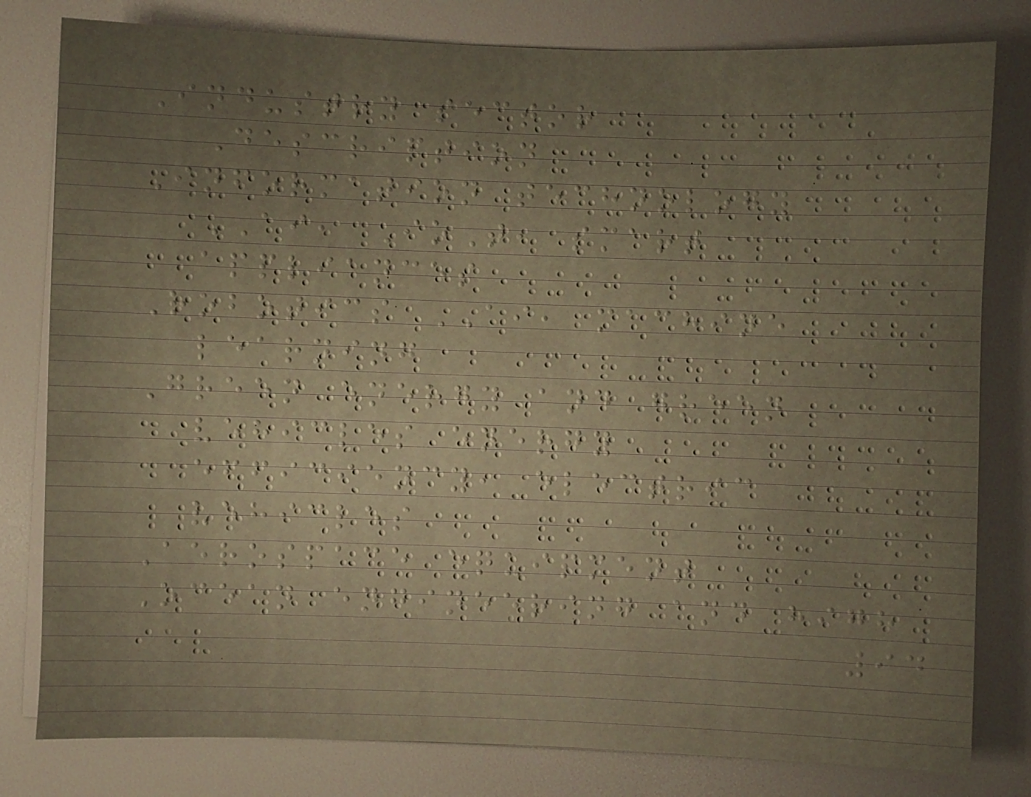Industry sector
Description
Information technology
AI, IoT, smart
appliances
Robotics AI, machine
learning
Green energy and green
vehicles energy
efficiency, electric
vehicles
Aerospace equipment
Ocean engineering and high
94
